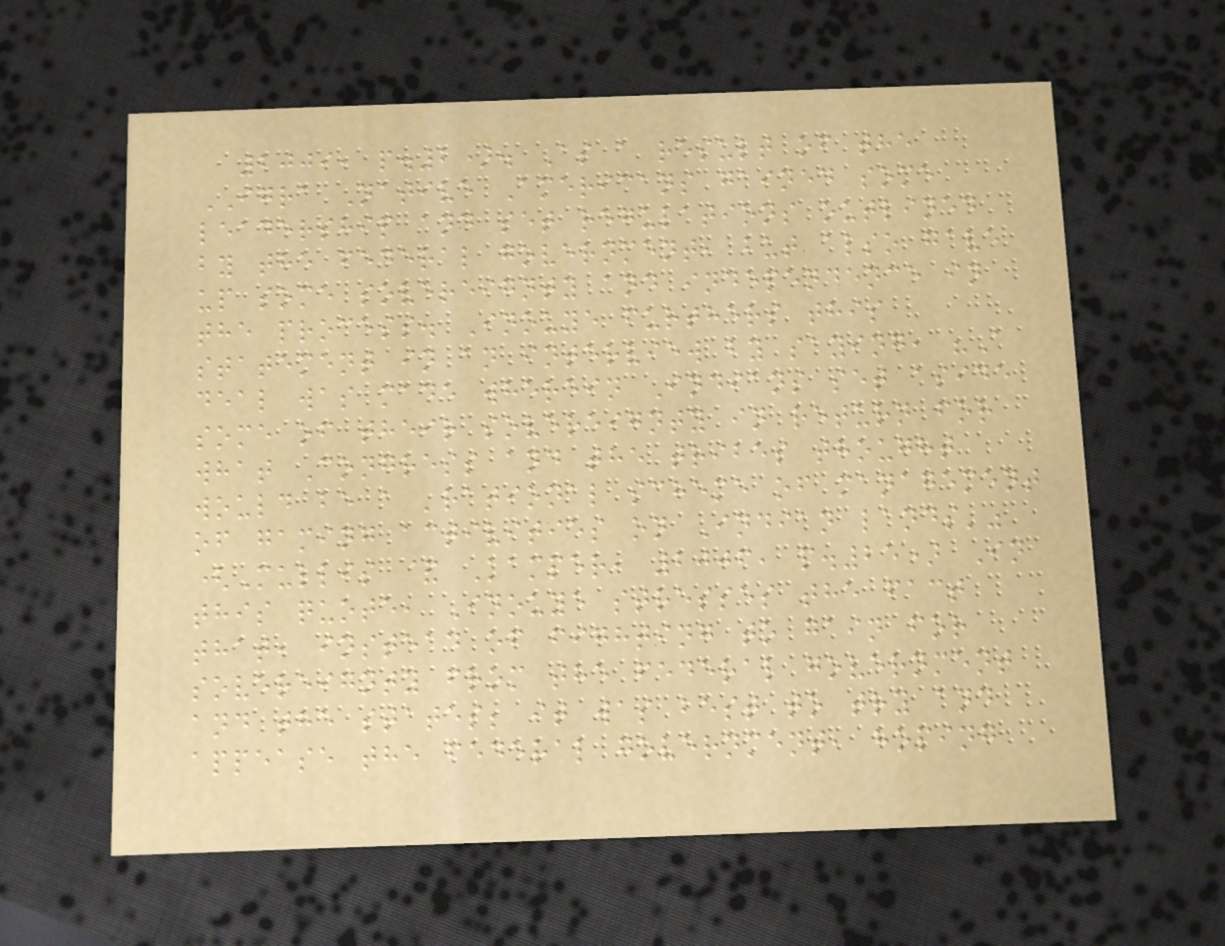2009, p.2). As a result of the
IGRA Native Americans gained some
leadership and set regulations outlined
by the federal government, but also gave
up some sovereignty and independence in
the process. Inouye furthers this
statement in an interview by saying, "A
deal was made wherein Indians set aside
some of their sovereignty in return for
what Congress and the tribes thought
would be a 'rational scheme of management
of gaming activities on Indian lands'"
(Mullis & Kamper, 2006, p.25) In
this quote, Inouye stresses the fact
that, instead of fighting to gain for
sovereignty from the federal government
and the states; it was best to try and
appease the federal government, hoping
